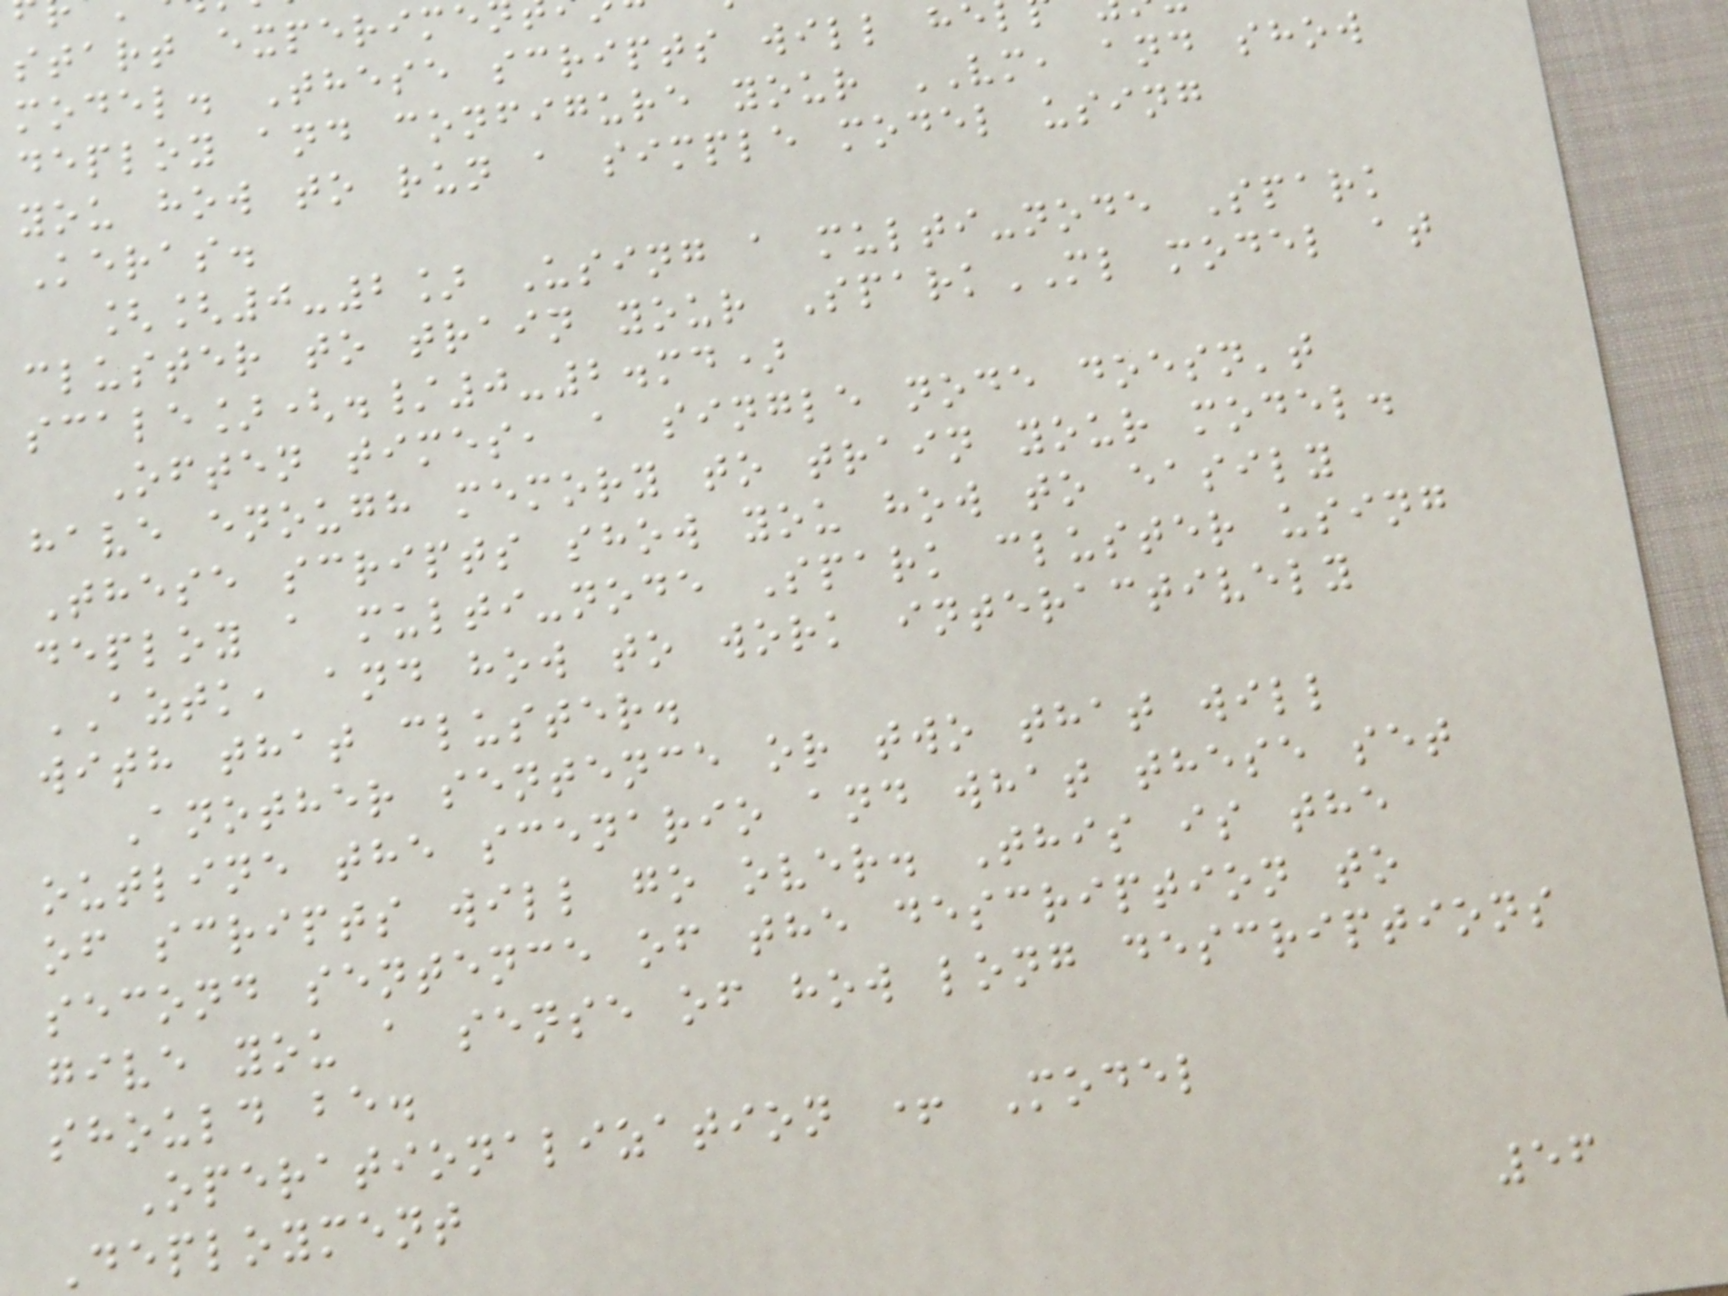start experime
model. These scripts will he
deploy and configure your VM, and show
you how to run a simple model using
Keras.
[[0-2] Using a multi-node Spark
cluster to train your SparkML model at
scale](./0-2.md)
Often times, a single node doesn't
have enough memory to train your model.
These scripts show you how to easily
deploy a multi-node Spark cluster using
AZTK, and how to work interactively
with that cluster.
Another sentence or two that will
outline the scenario and what these set
of scripts will go over. This is the
second sentence of the description to
give you a sense of how long descriptions
should be.
Operationalization + Model
Deployment
56
